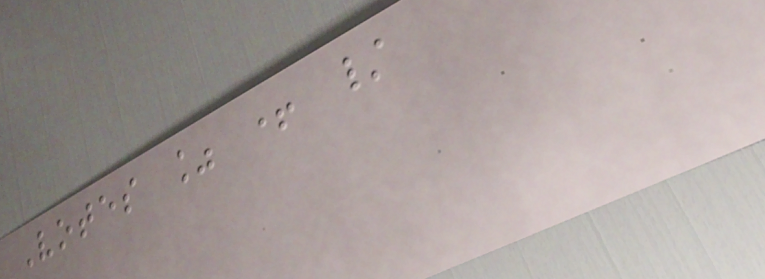Votes % + /
